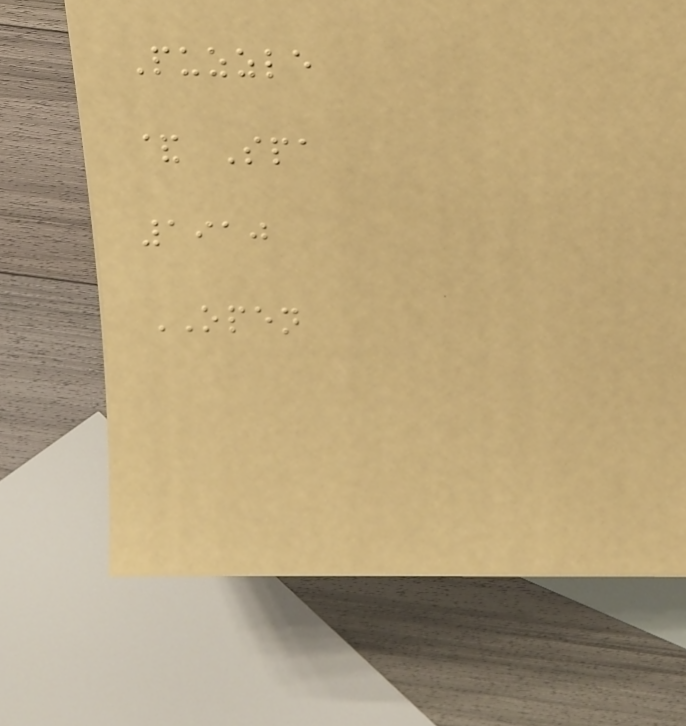Puzzle
& Spa
1910
OPEN
